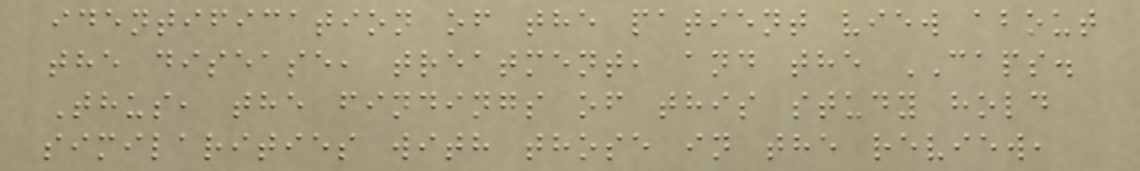identification of the patient view about
the disease, treatment, and the CAPS.
Thus, the findings of this study hold
similarities with those in the review,
